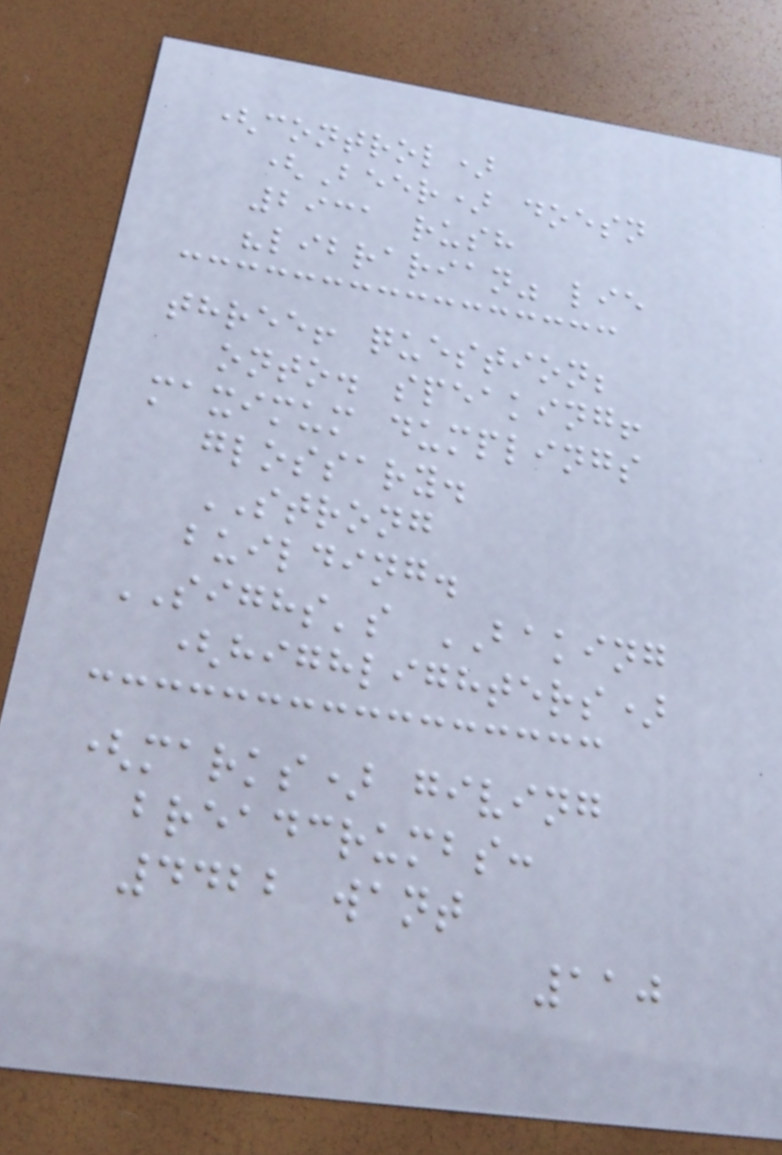(control)
(Beer) doesn
2931 rush
"librarian" lie
three! question;
onto. speaking!
maximum dumplings
glossary.
STRONG
building.
SIGHS's BAKING
(highlighters)
(marks) giving
breadcrumbs:
4422 want
110
